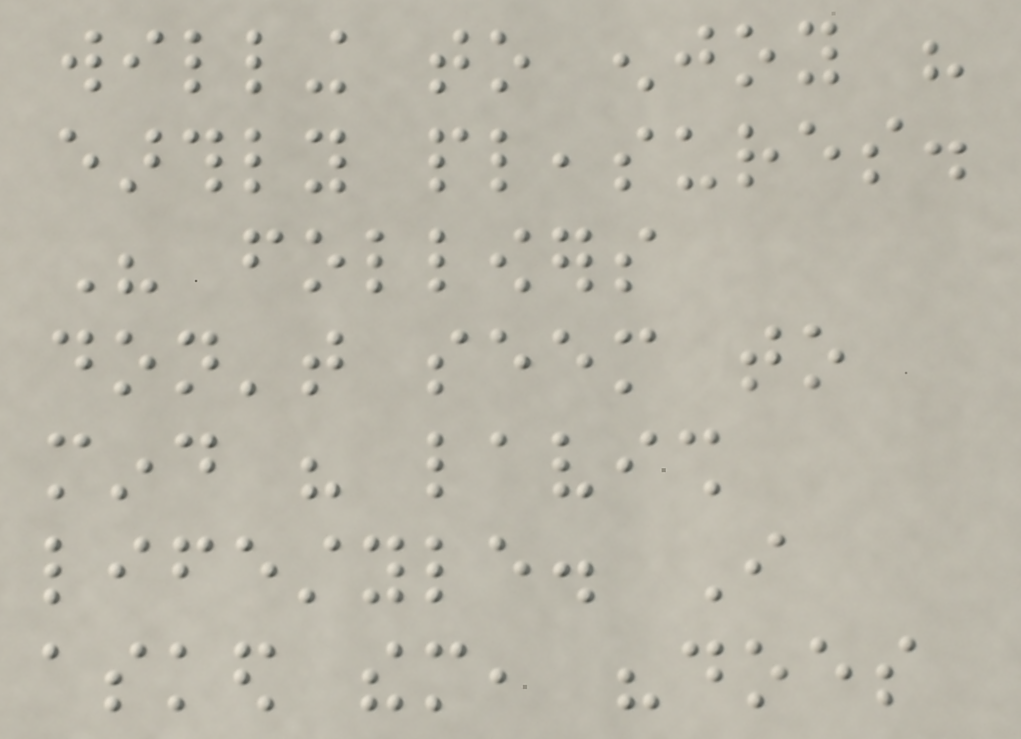willing to enjoy his
earthly pleasures.
His followers
don't seem to
mind his lavish
lifestyle. I
asked them, "does
